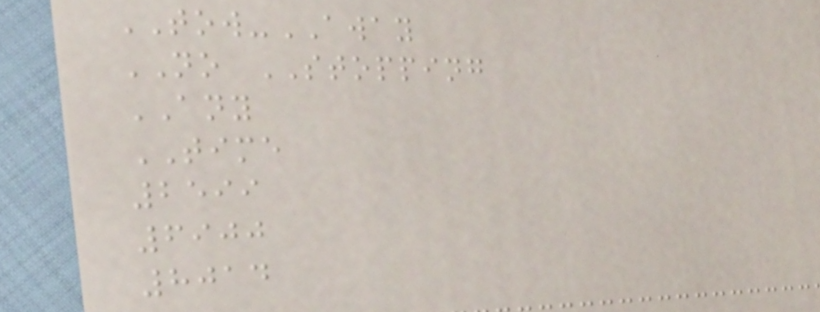TOW-AWAY
NO STOPPING
ANY
TIME
2599
6900
8014
